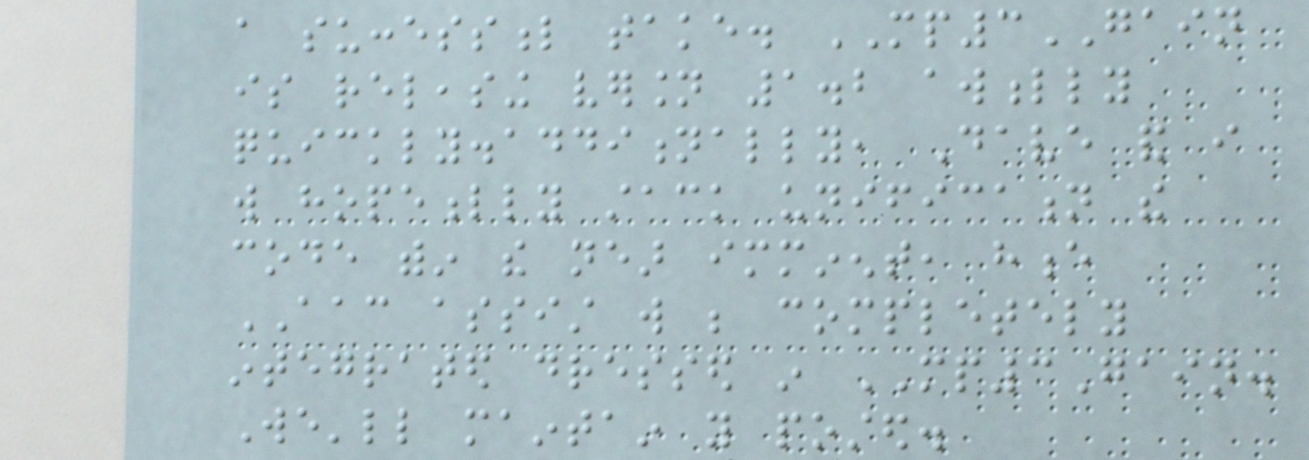a successful take. MP3GAIN
is releasing version 1.2 awfully
quickly.additionally, Dave and i
will hopefully stack unification the
code within the near imminent, hence
AAC assist will be completely
integrated dressed in MP3Gain.
We'll maintain you posted.
